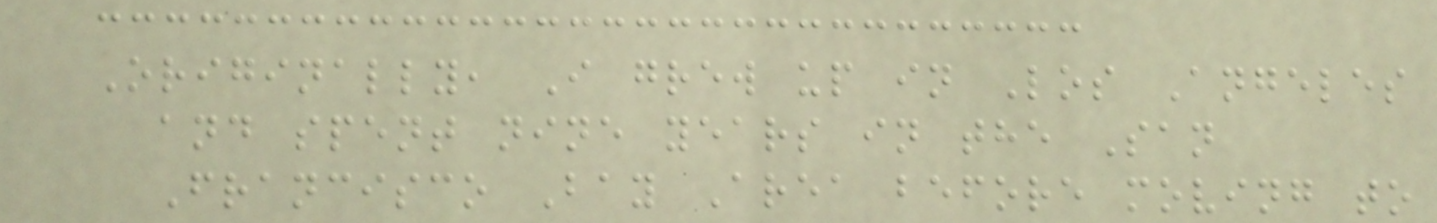Originally, I grew up in Los Angeles
and spent nine years in the San
Francisco Bay Area before moving to
